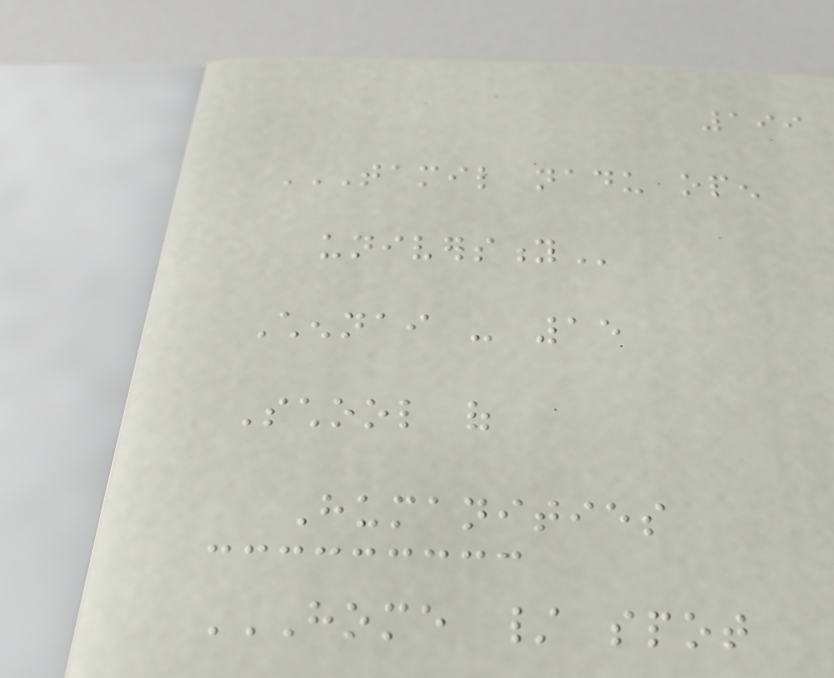199
TAMIL NADU OPEN
UNIVERSITY
Chennai - 15
School of
Humanities
HOME / SPOT
